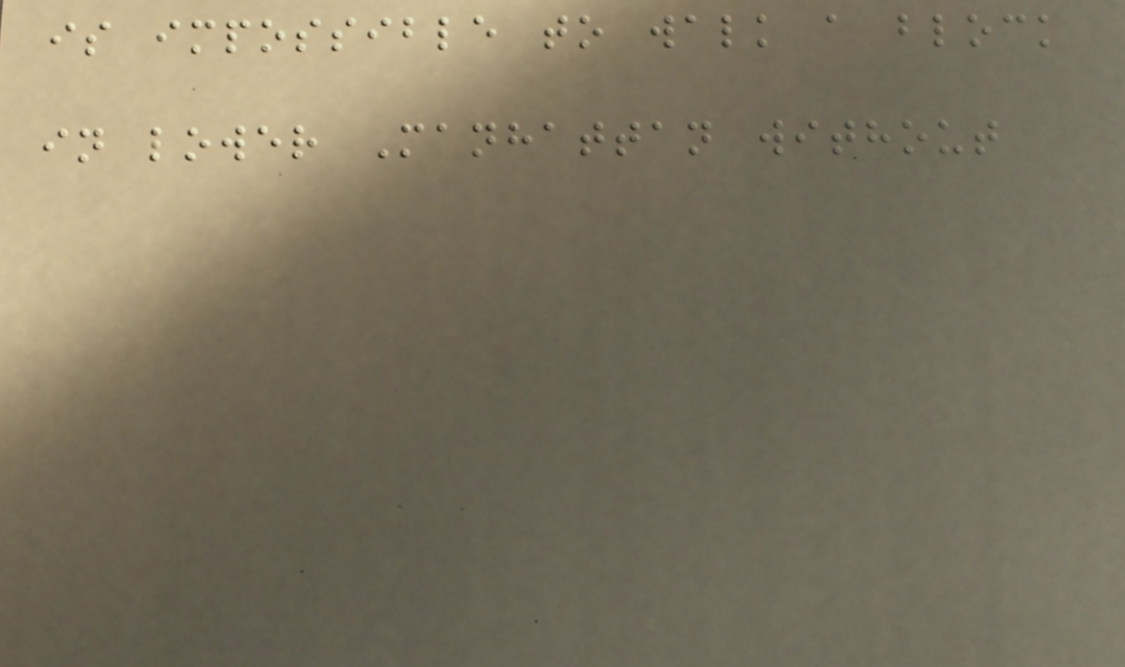is impossible to walk a block
in lower Manhattan without
